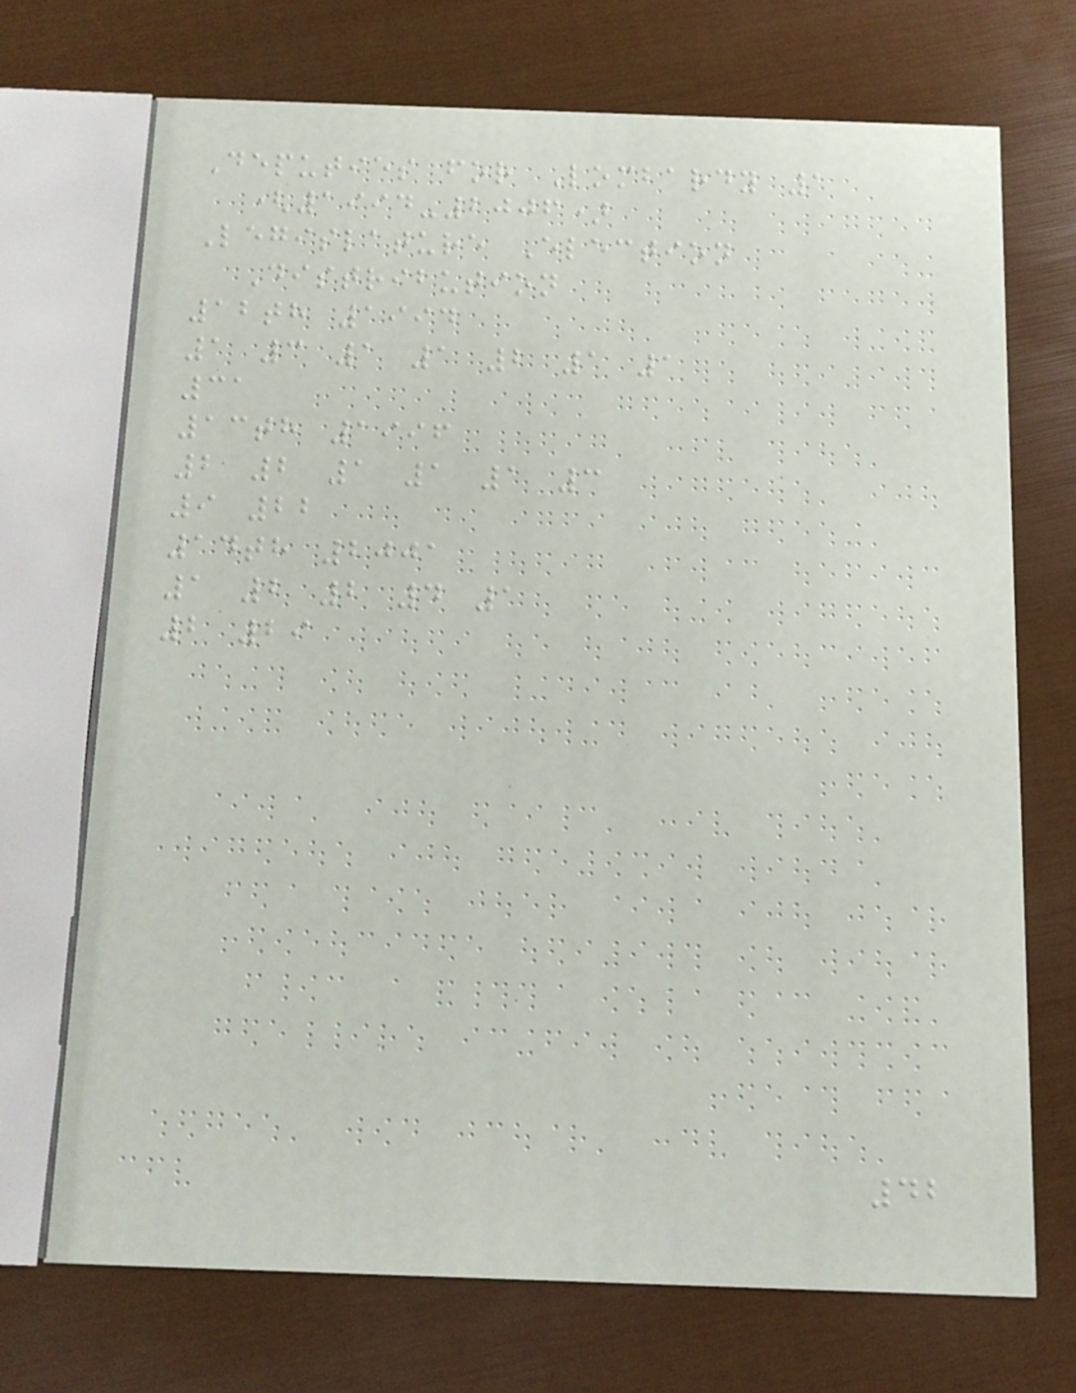Deputies for Lombardy 1
(1994-2006)
Legislature Election
Distribution
12th 1994
1 3 1 1 2 1 1
31
13th 1996
2 2 1 1 1 3
9 22
14th 2001
1 2 2 4 1
2 29
42
